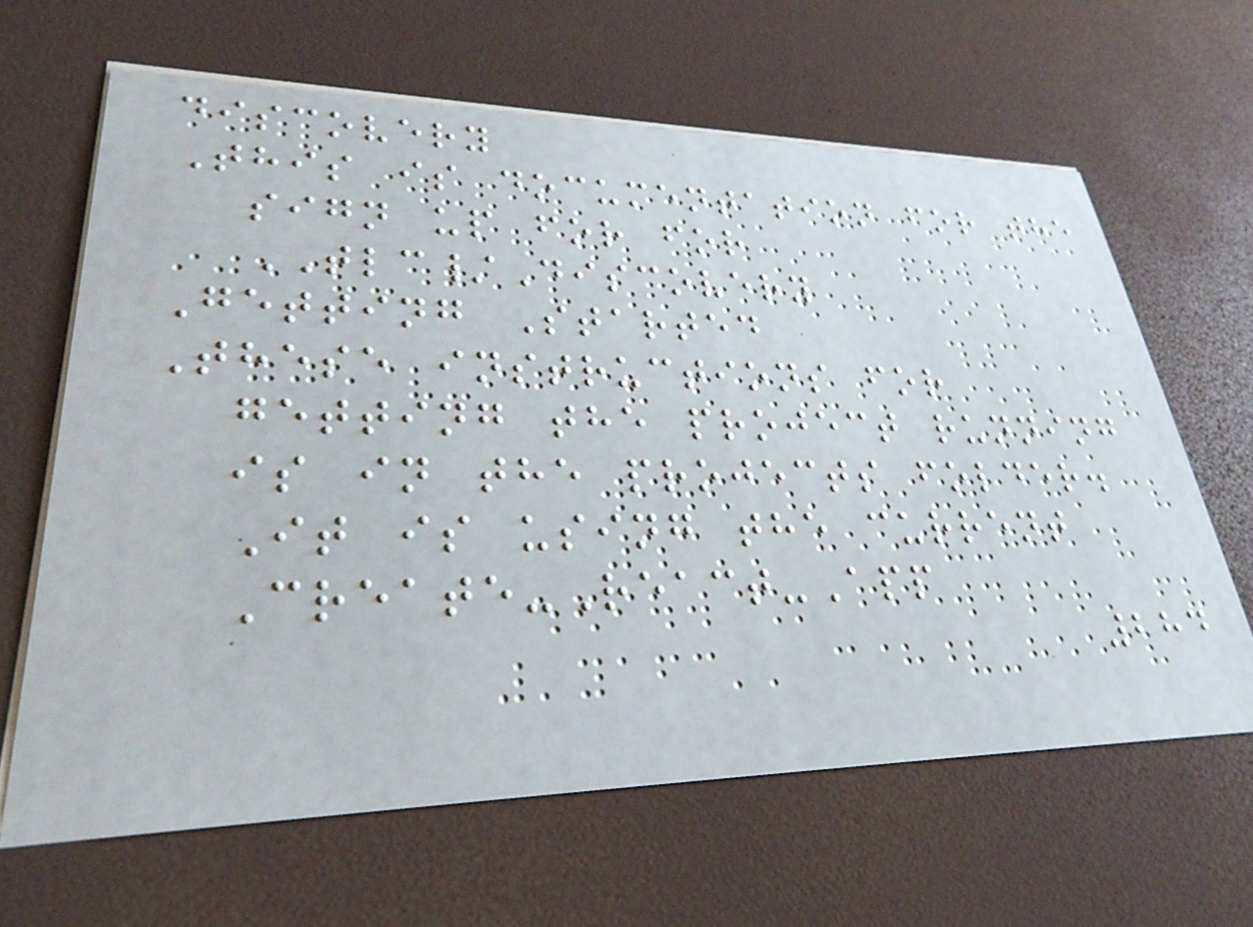discovery
This is documentation for the
sign up for for
TLC/Discovery
Getting Started
These instructions for
getting the project running
is in the projects folder.
It is using the current
Create-React-App
284
